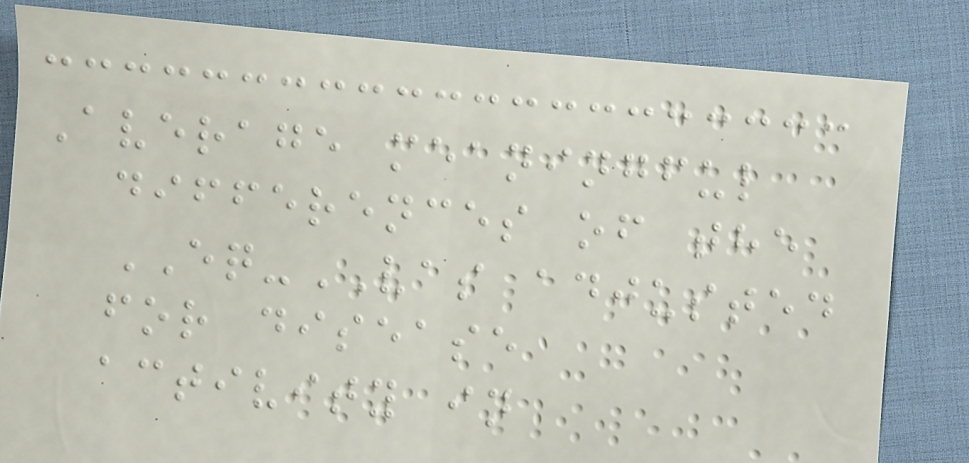Average meaningful
differences of the
EQ-VAS adjusted
for disease
activity in
